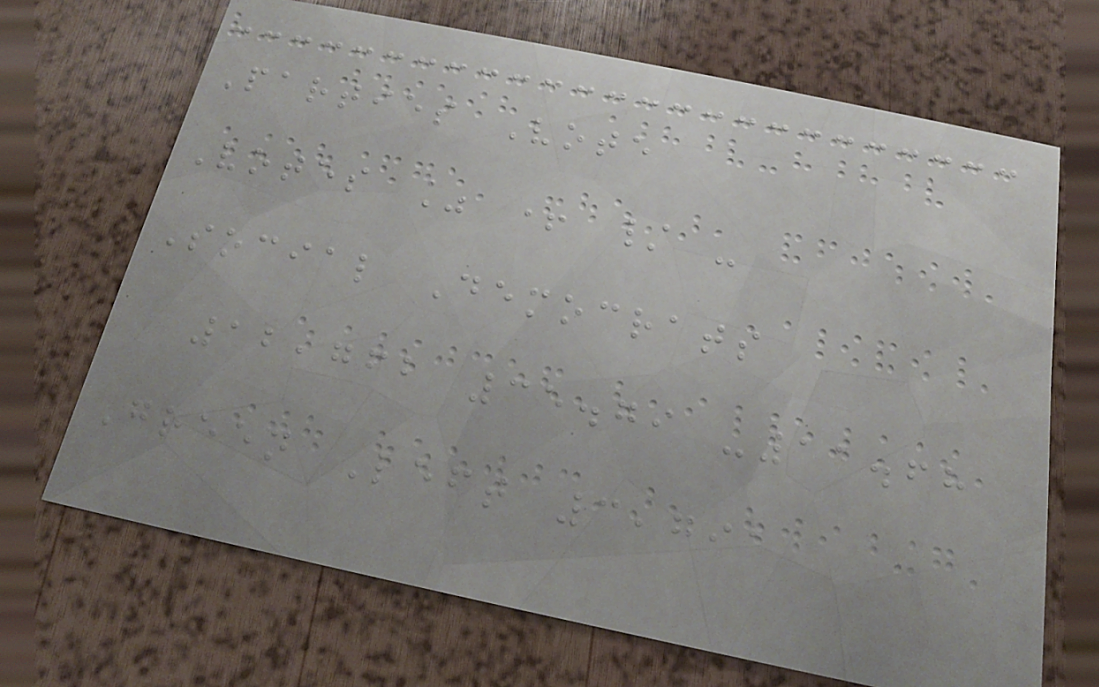Parties Vote
Votes % + / -
Social Democrats
12,762 35.79 -11.68
Green Left 3,791
